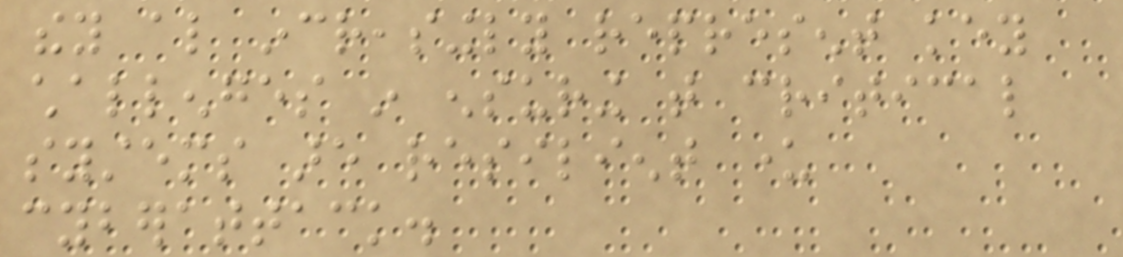they also increasingly represent key
challenges in ensuring that critical
systems are resilient under
cyberattack.
